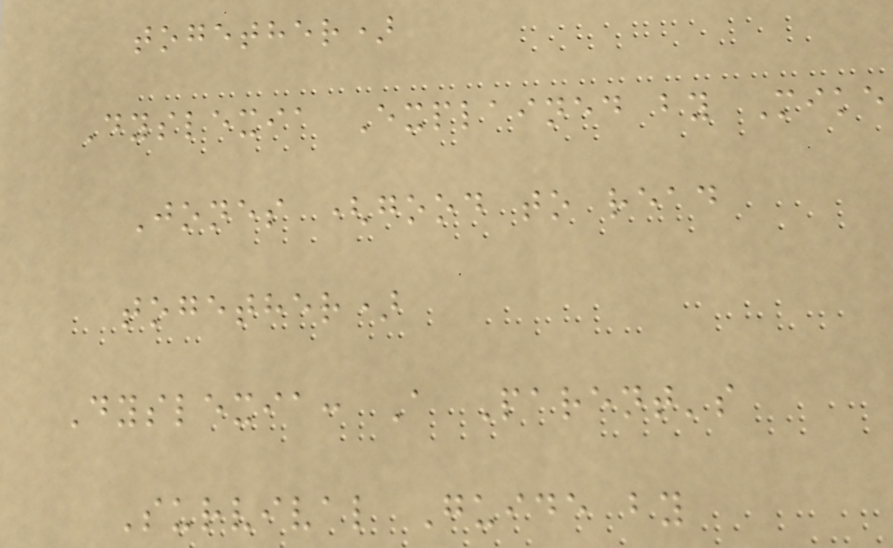together)
Dyslexia Explained by Mike
Jones (good to read
together)
Dyslexia: A Parent's
Survival Guide by
